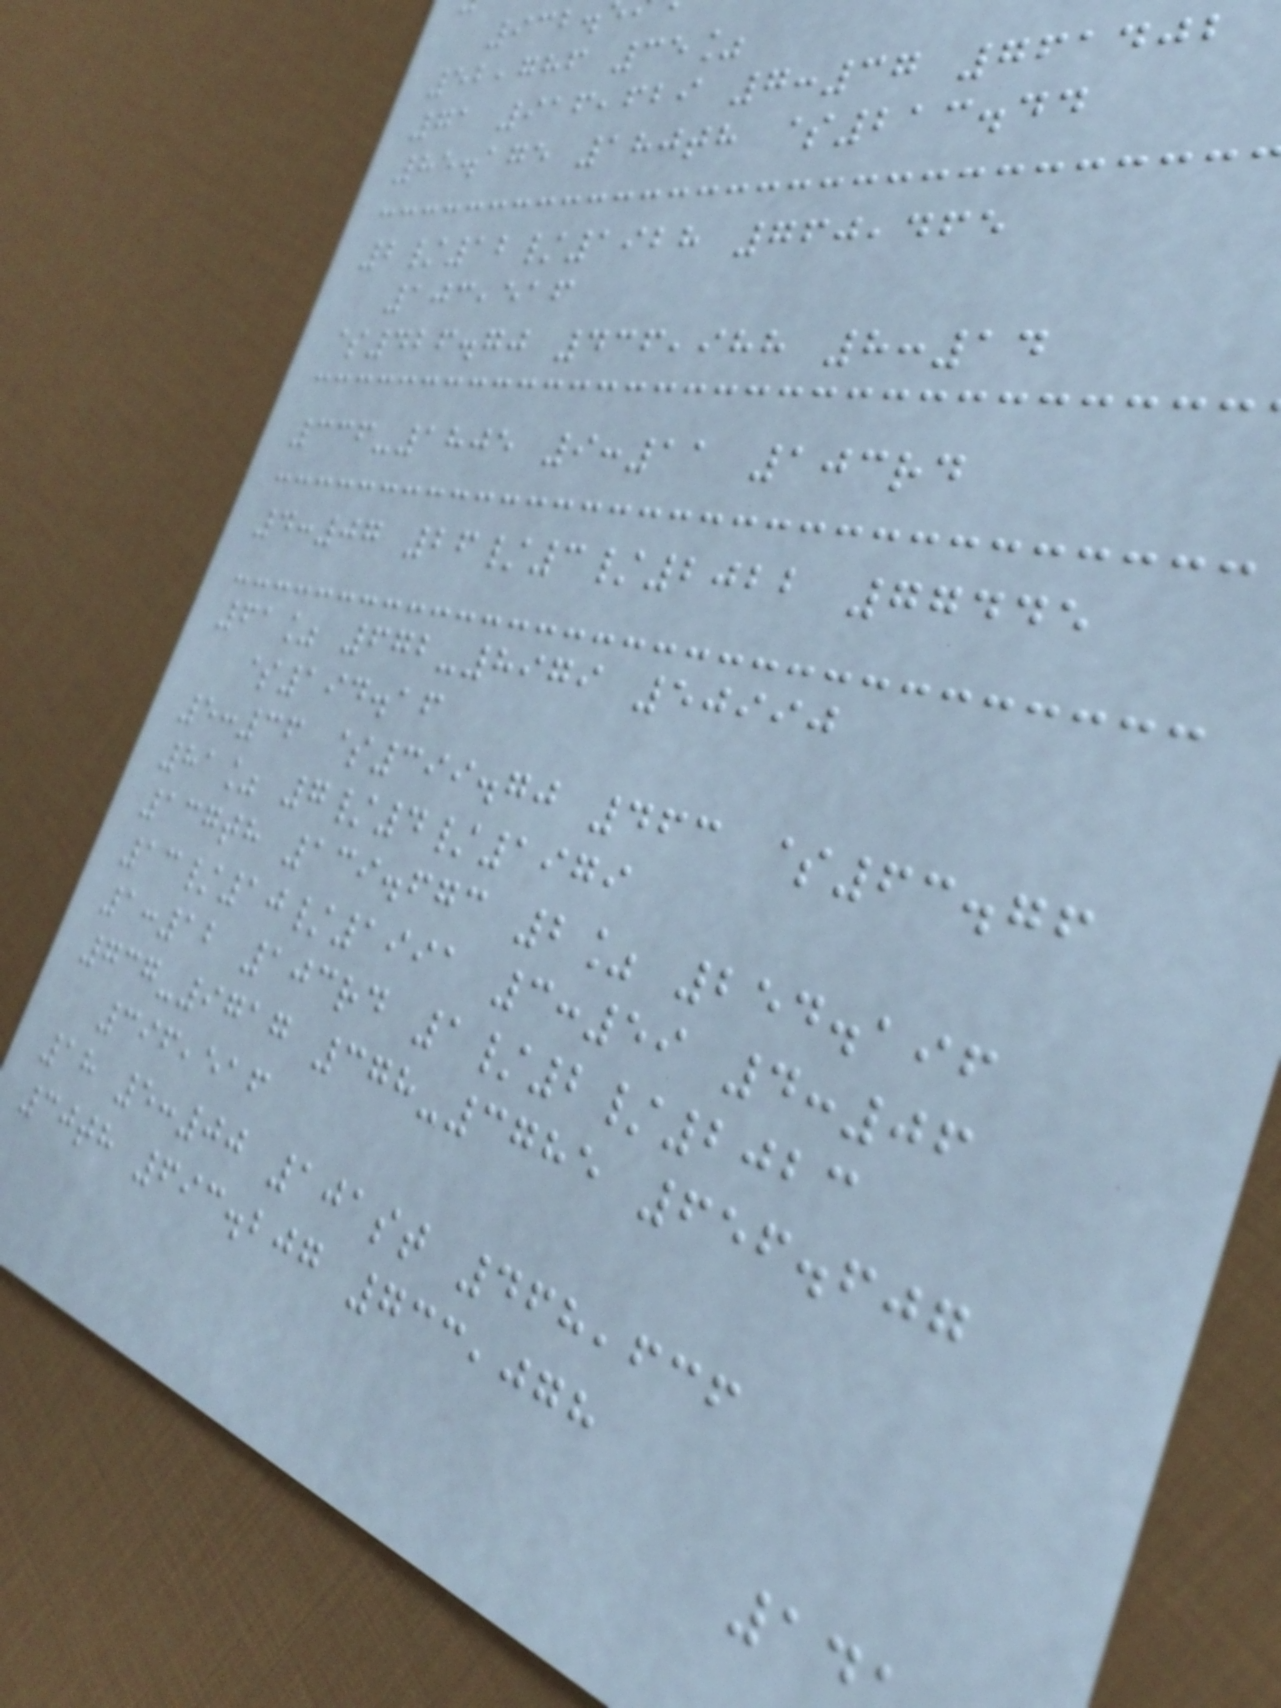932.
52,786 35%
71 916,629 7:37 761402
85.175 180th $213.44
2/12/1928 760,465
103,516
$426.70 436,988 8:14
336-1805 9:11 103rd
4:07 26/3/2022 77445
61% 672-8979 50990
$194.16
5:36 $399.70 463 $63.76
81% 7/4/1979
137th 139.673 2% 254.196
13/10/1991 3:59 4:06
1:12 103rd 1/2/2023
737-9717 378-3785 656.607
396,516
18 5:00 101st 468,636
30th 693.207 733,078
